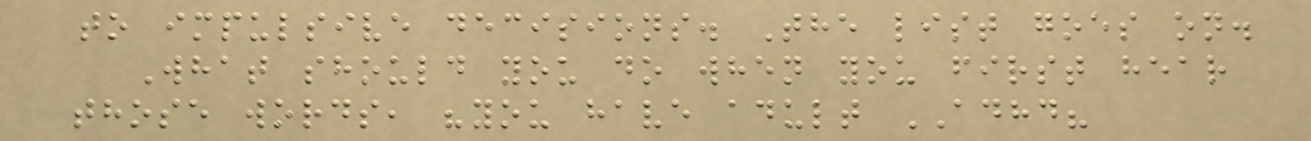to impulsive decisions. The list goes on.
What should you do when you first hear
those words, "you have adult ADHD?
